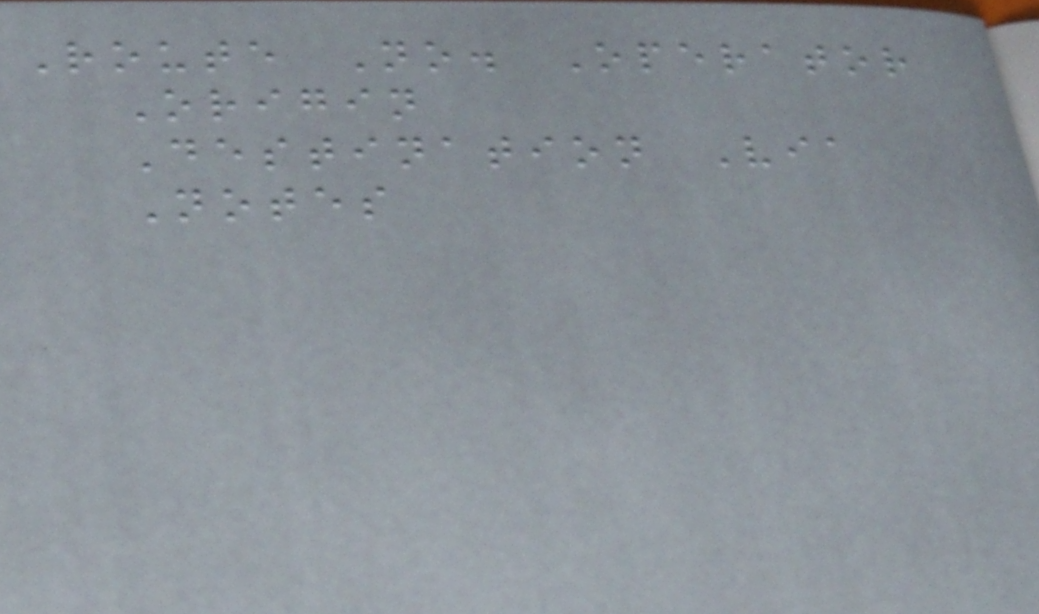Route No. Operator
Origin
Destination Via
Notes
